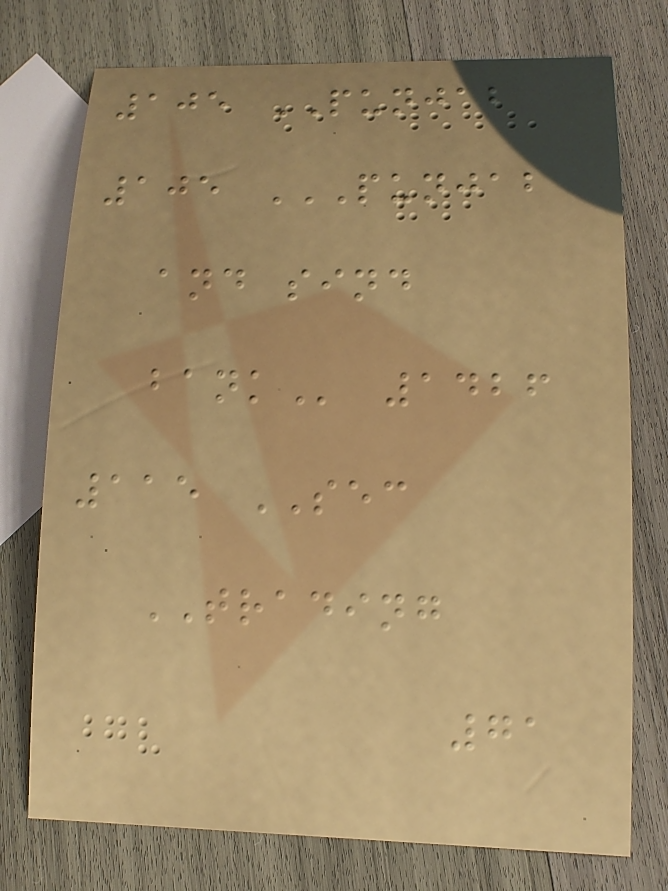105 PUNJAB
105 PUNJAB
AND SIND
BANK 1426
115 SEC
TRADING
71
